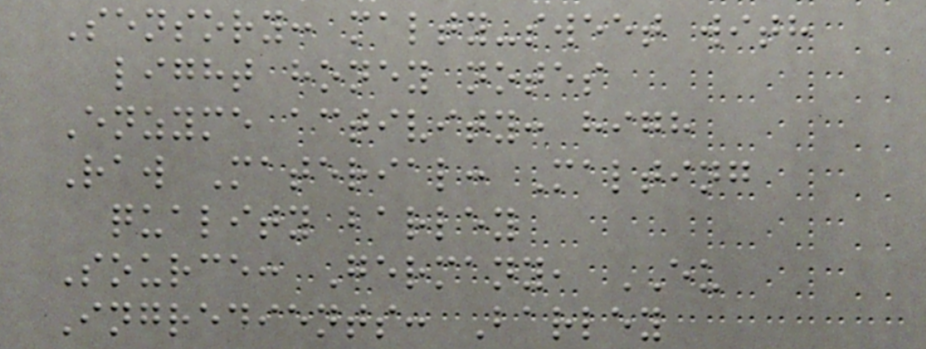Sensory: malty-sweet with
light honey notes
Enzyme activity: high
Raw Material: Malting
quality barley
Source: Germany, EU
Ingredients: Barley
